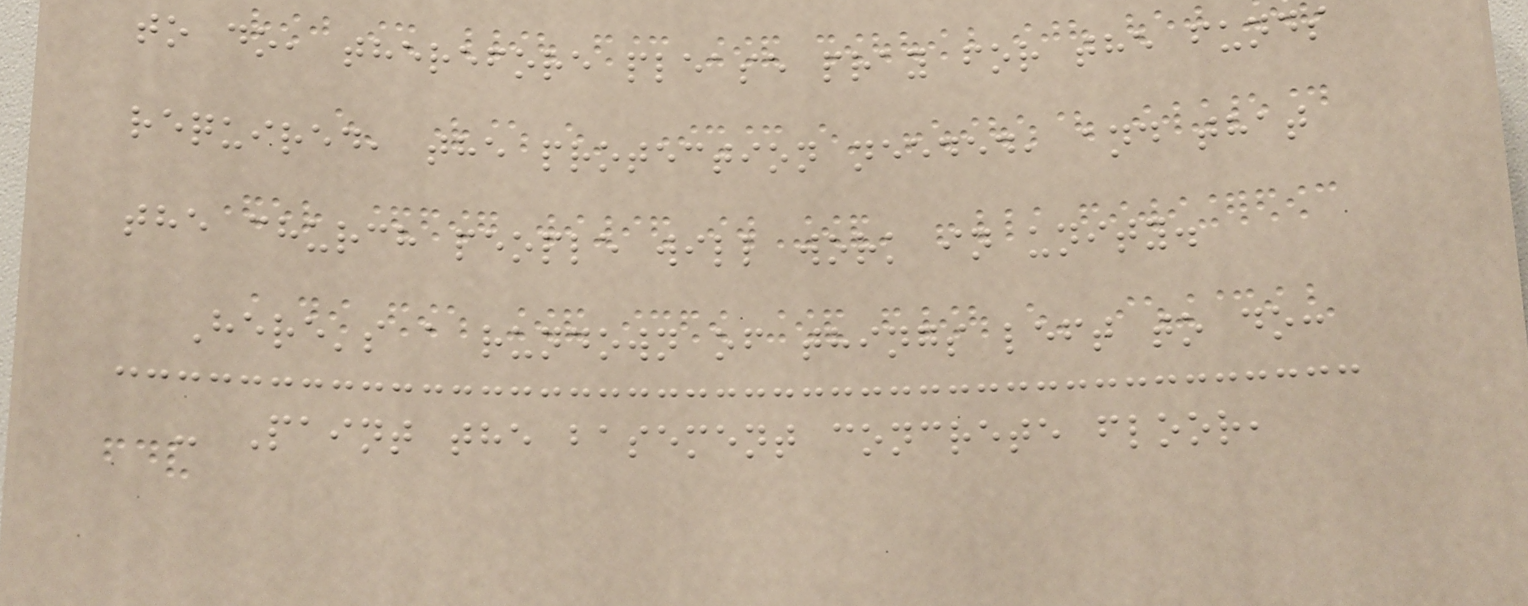to do, therefore please pray for the funds
required, the protection needed, and that
the church people will work in unity.
Here's a rundown of things left to do:
- Paint the basement concrete floor,
